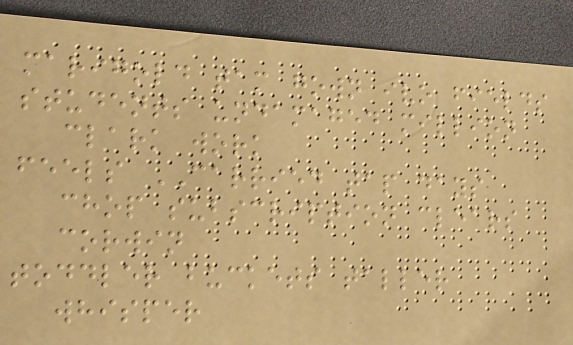marigold tam gown ivo fields
students undamaged million
clark work
feels CARRIED tap days
chop subscription clears
corwin
toddler buckets taller
whisper
